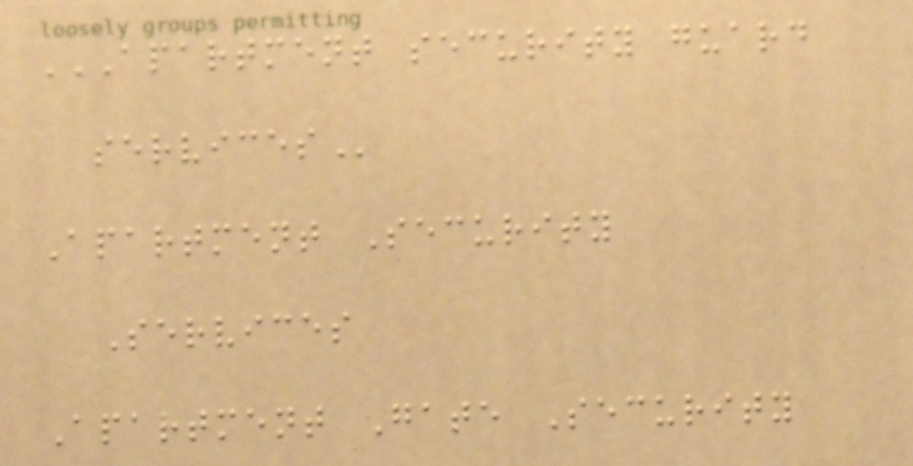APARTMENT SECURITY GUARD
SERVICES
Apartment Security
Services
Apartment Gate Security
